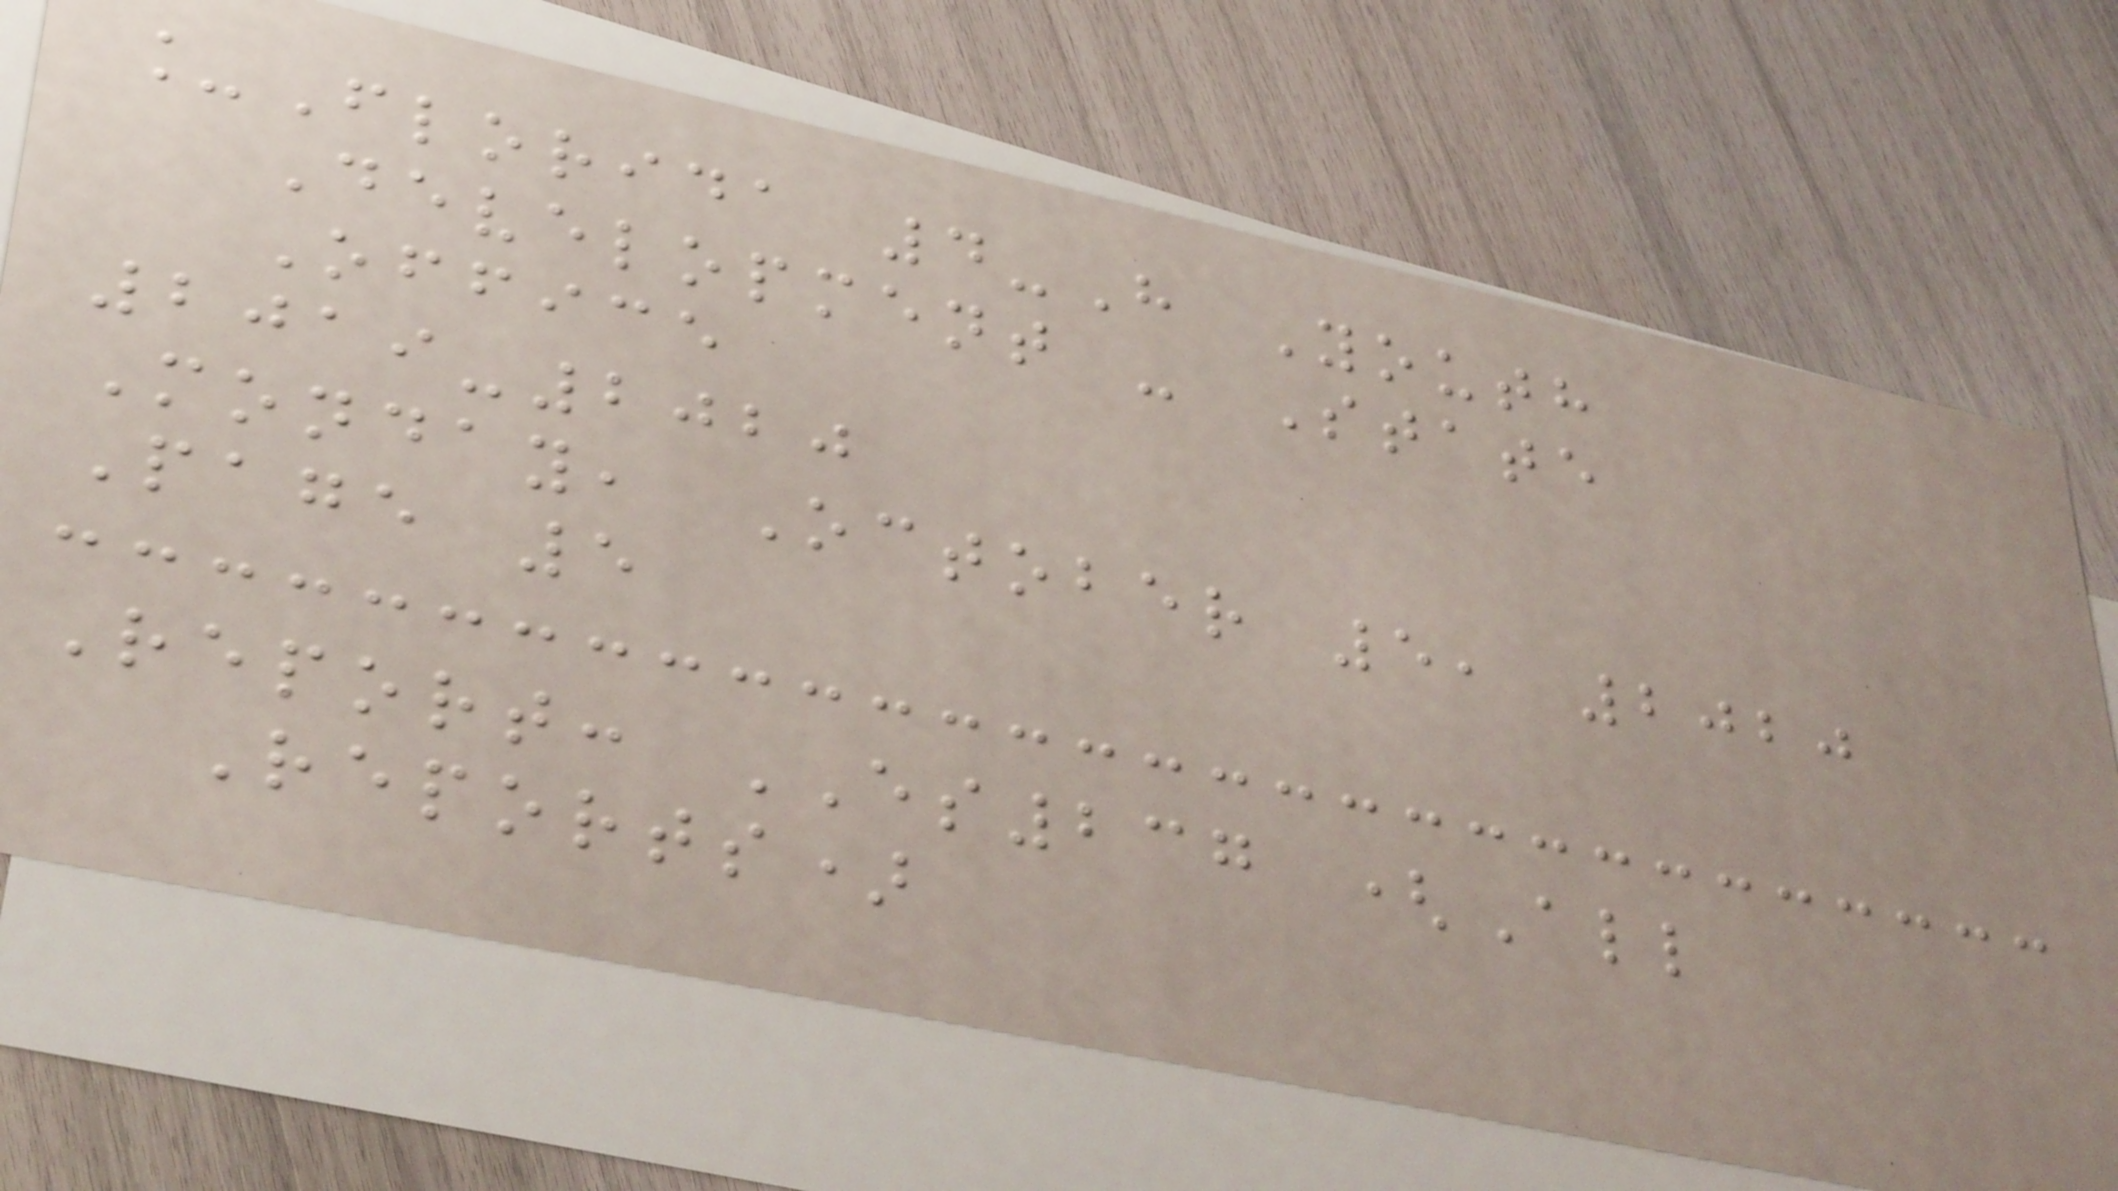_Florida 4-H Youth
Development - State
Office
2019-2020
Monday, October 5, 2020
Page 5
Report: ES237 (All
Reports)
